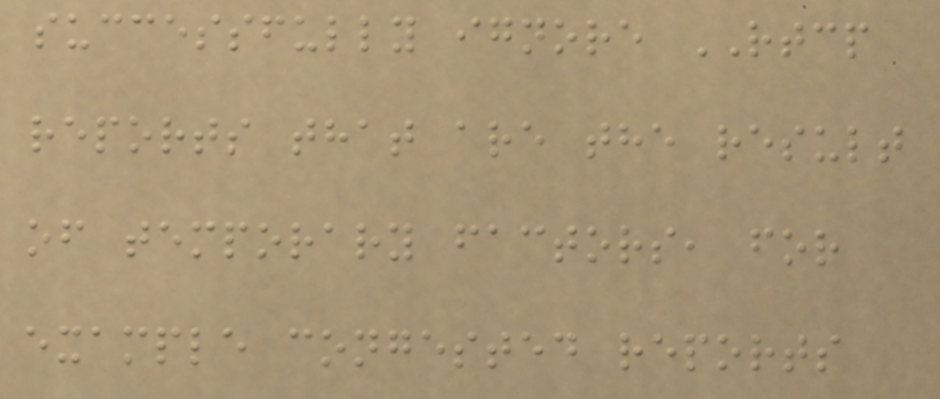successfully ignore RTCP
reports that are the result
of temporary factors, for
example congested reports
